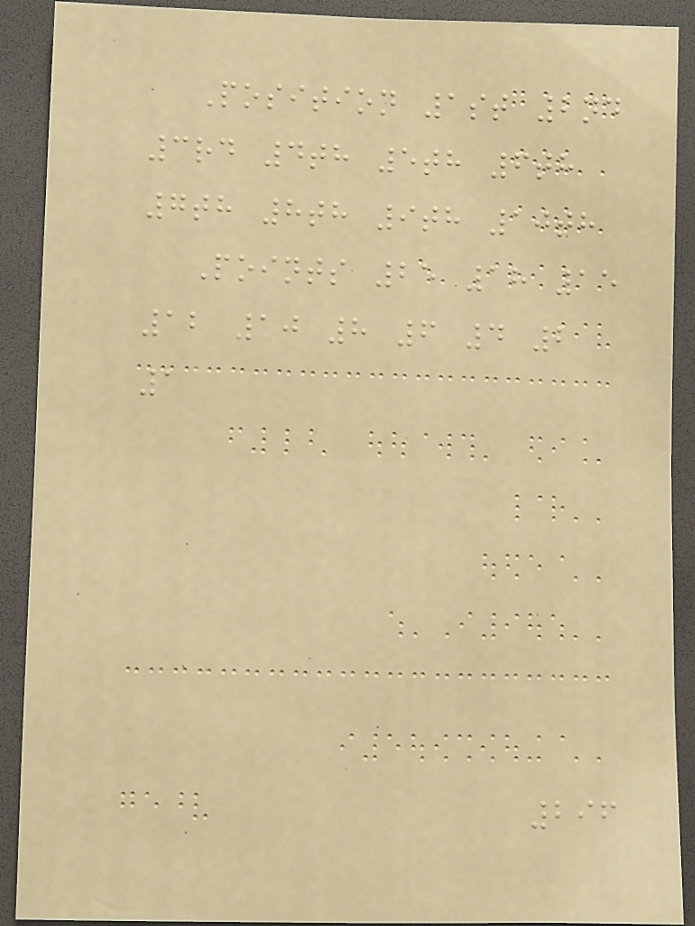Position 1st 2nd
3rd 4th 5th 6th
7th 8th 9th 10th
Points 25 18 15
12 10 8 6 4 2
1
296
